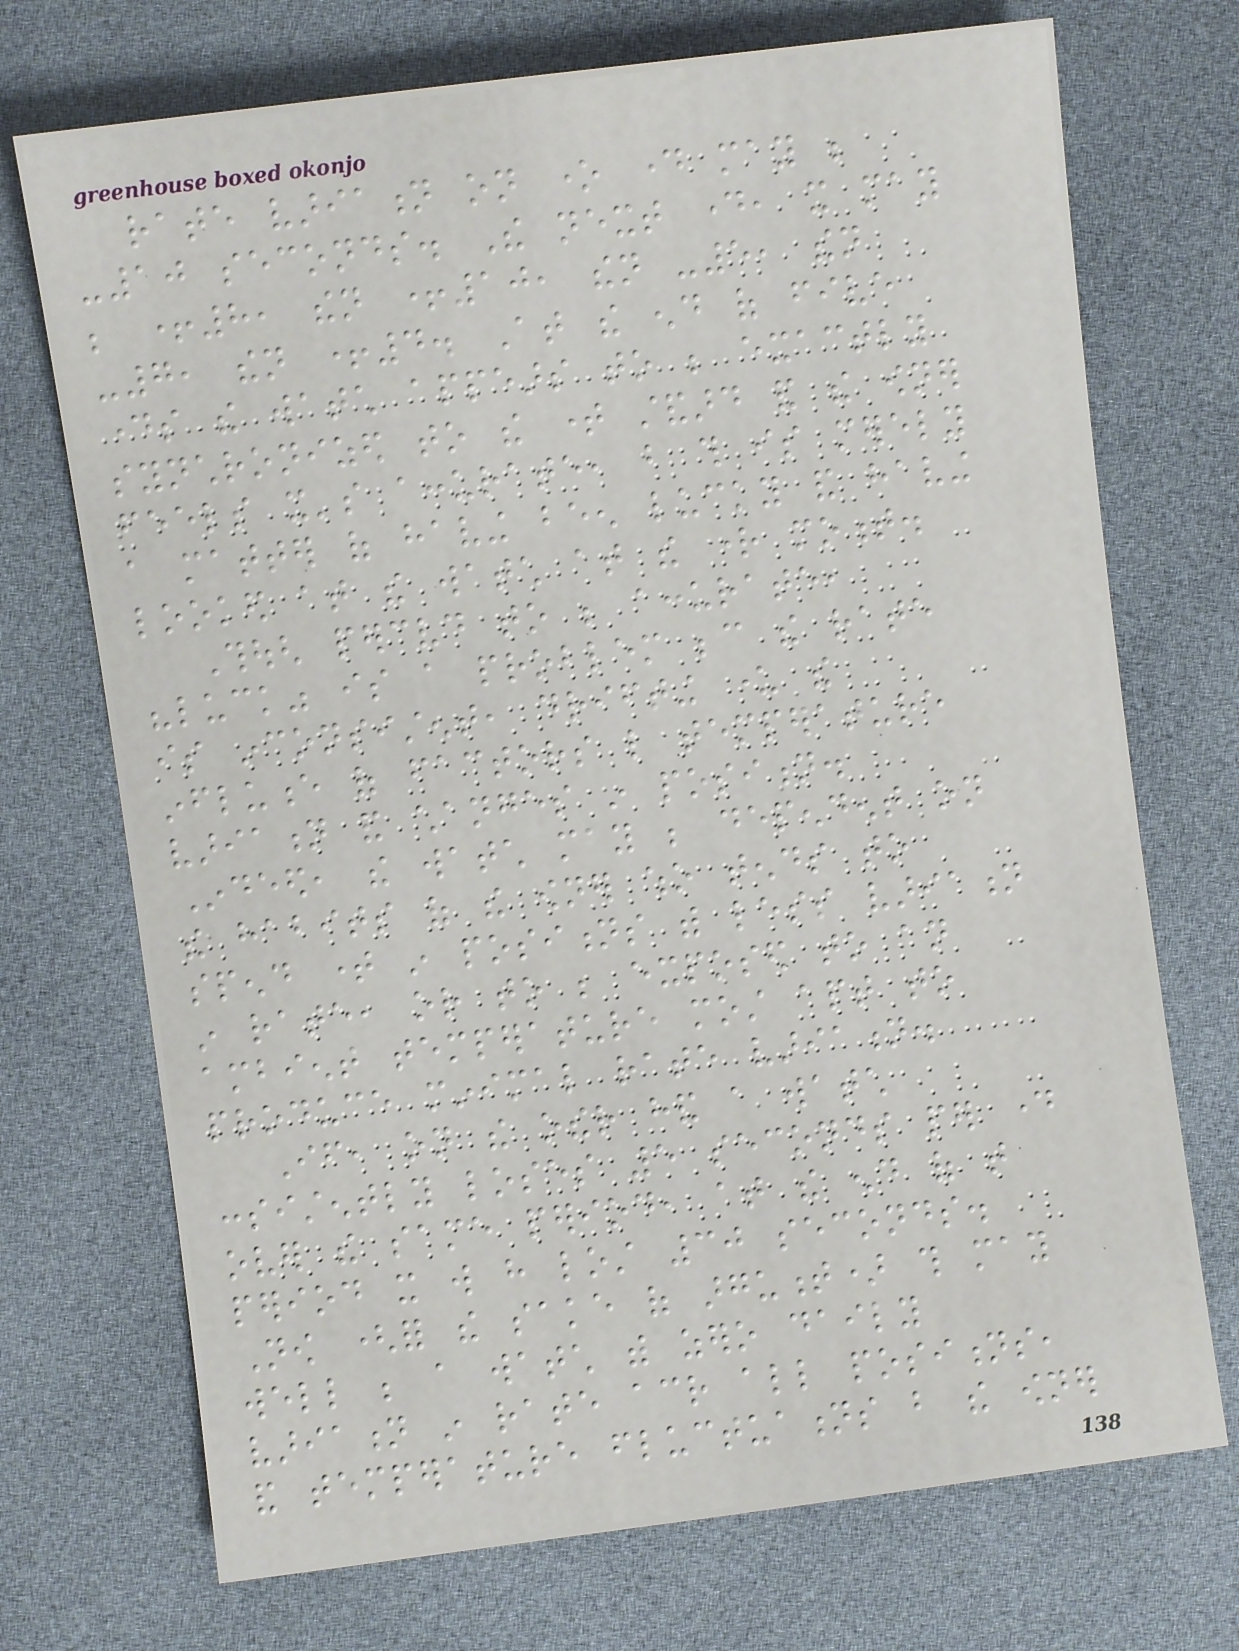rate variation on one day may be
-10 seconds. The next day, it may
be +8, then +10, then -5, then
-7, then +4. At the end of five
days the watch appears to be exactly
synchronized to the time standard and the owner
feels it's accurate, but this is merely
a matter of having been lucky and having
looked at the watch at the right moment.
Though perceived to be accurate,
"luck" is a problem because the rate
is inconsistent, drifting under the
influence of factors like temperature
variation and changes in position.
Indeed, the watch may be dependent on
the habits of the owner who tends to
spend time in positions with less variation
in rate, or to be exposed to an
ambient temperature most apt to
produce minimal rate variation.
If, on the other hand a watch
consistently loses 5 seconds per day
over the same period, at the end of that
period it will have lost 30 seconds.
Now (for the sake of argument) this may
well be a watch with zero daily
variation in rate across all positions,
and temperature fluctuations but the owner
